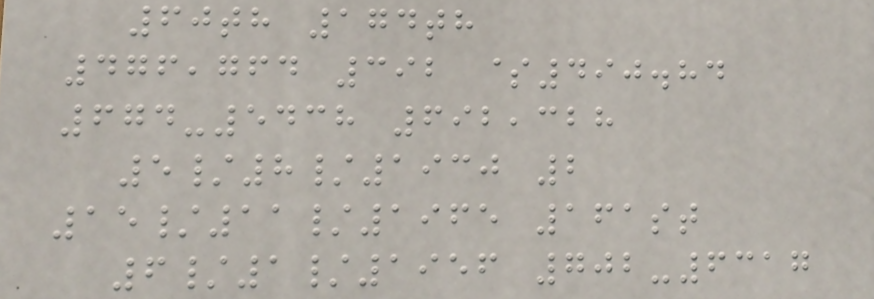60th 174th
476,764 392 $490.84
674-5438 692,328
5/8/1930 2
15/11/1965 161st
6/1/1956 702-6317
